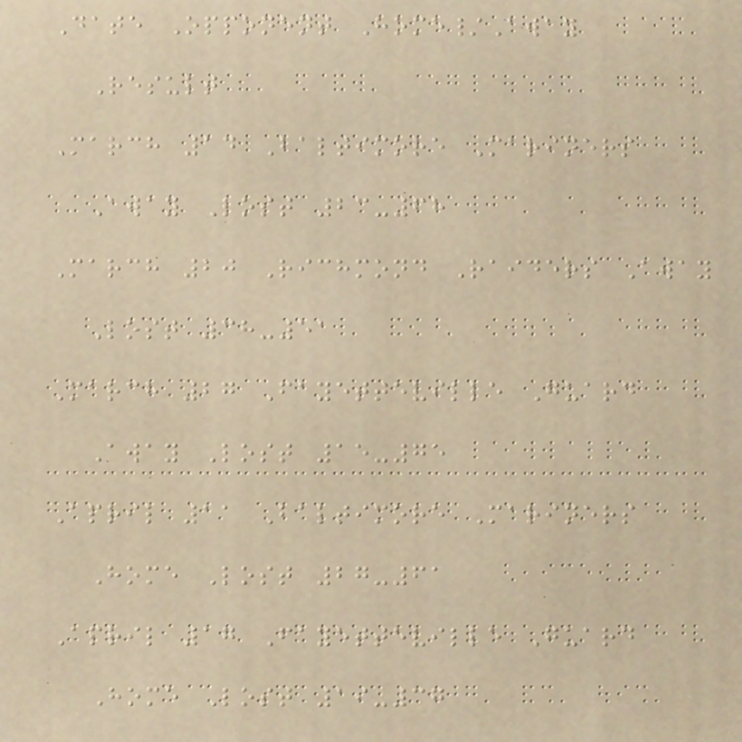Date Opponent Home/Away
Result
March 14 Baltimore Mariners
Away Lost 23-68
March 20 Richmond Raiders Away
Lost 38-51
March 27 Fayetteville Guard
Away Lost 15-75
April 11 Baltimore Mariners
Home Lost 27-61
April 17 Fayetteville Guard
Home Lost 19-37
